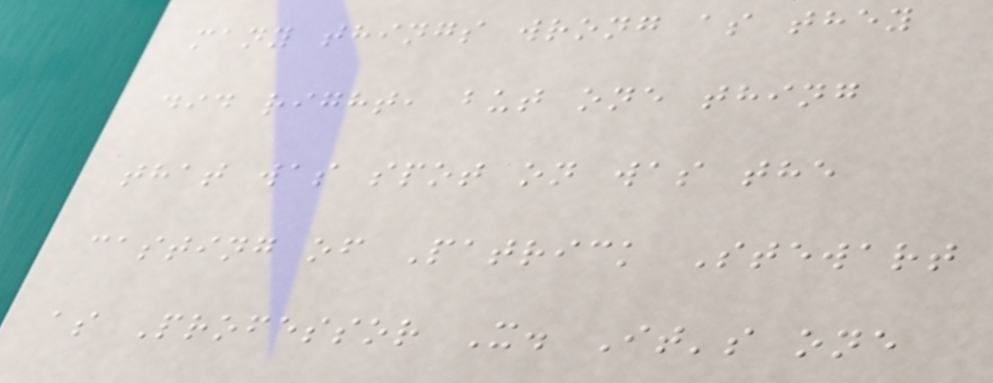many things wrong as they
did right, but one thing
that was spot on was the
casting of Patrick Stewart
as Professor X. It's one
